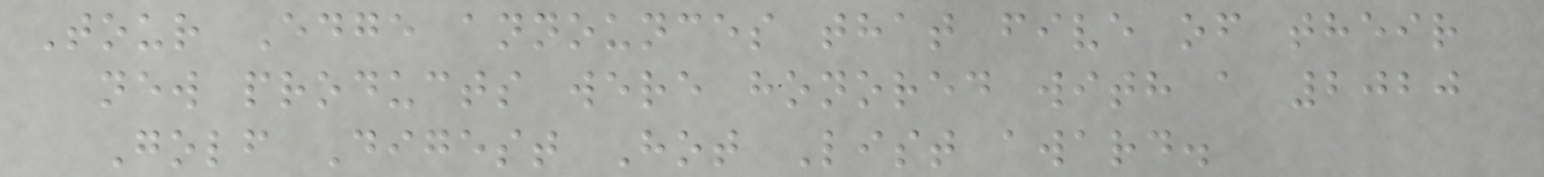Tour Edge announces that five of their
new products were honored with a 2020
Golf Digest Hot List award.
